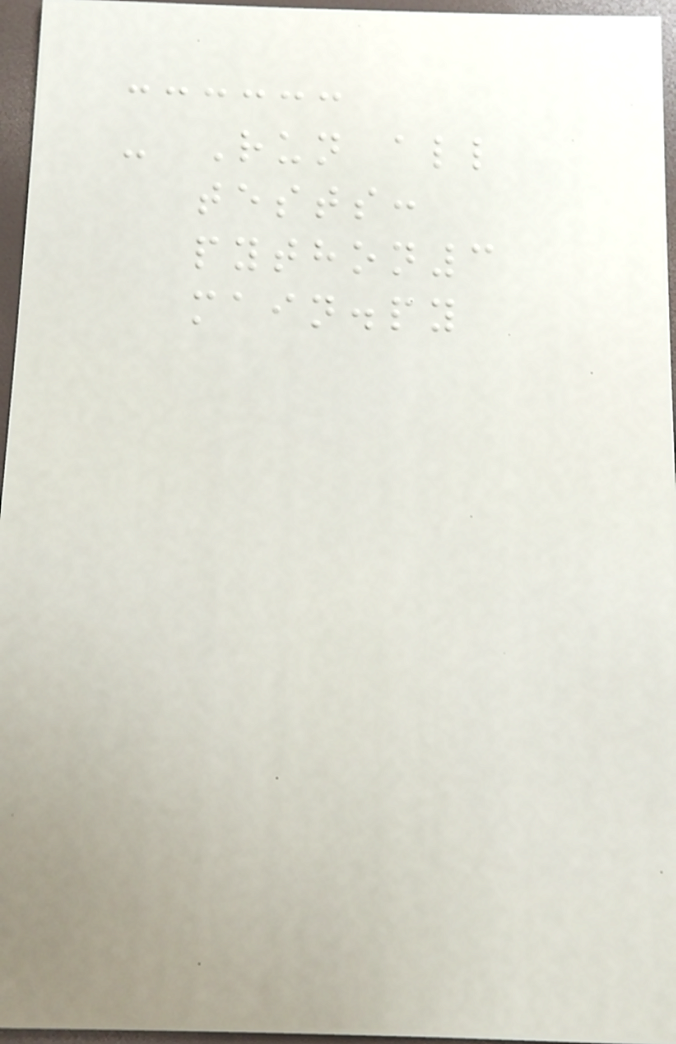- Run all
tests:
python3
main.py
